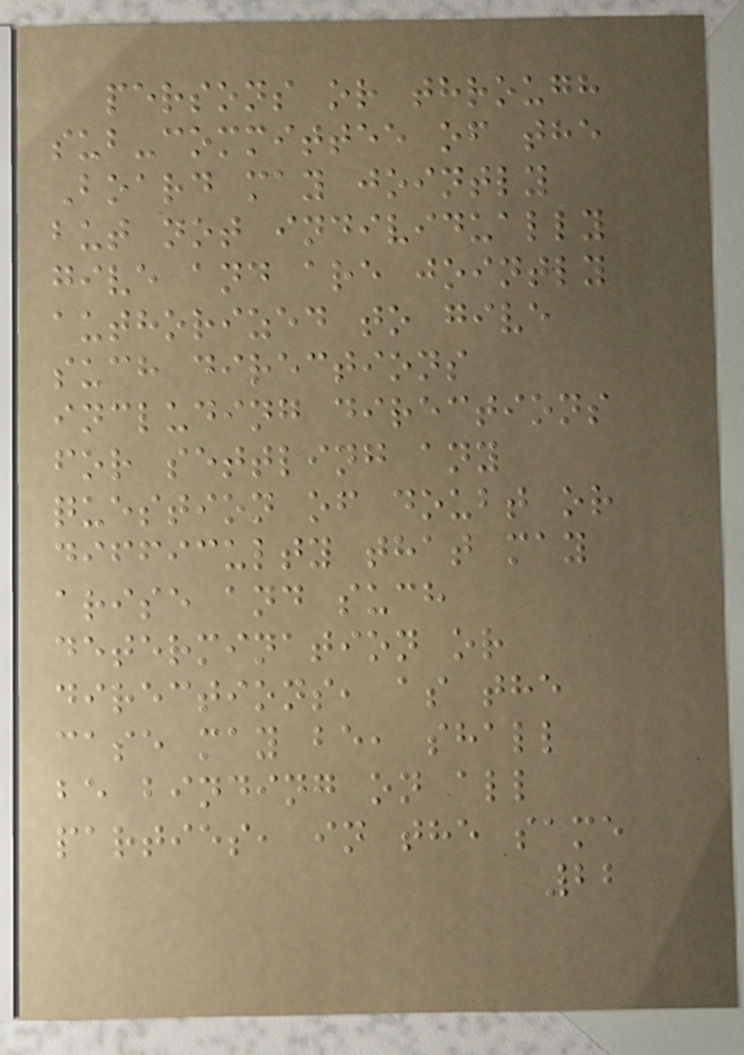persons or through
sub-committee of the
Board may jointly
but not individually
give and are jointly
authorized to give
such directions
including directions
for settling any
question of doubt or
difficulty that may
arise and such
determination or
directions, as the
case may be, shall
be binding on all
parties, in the same
22
